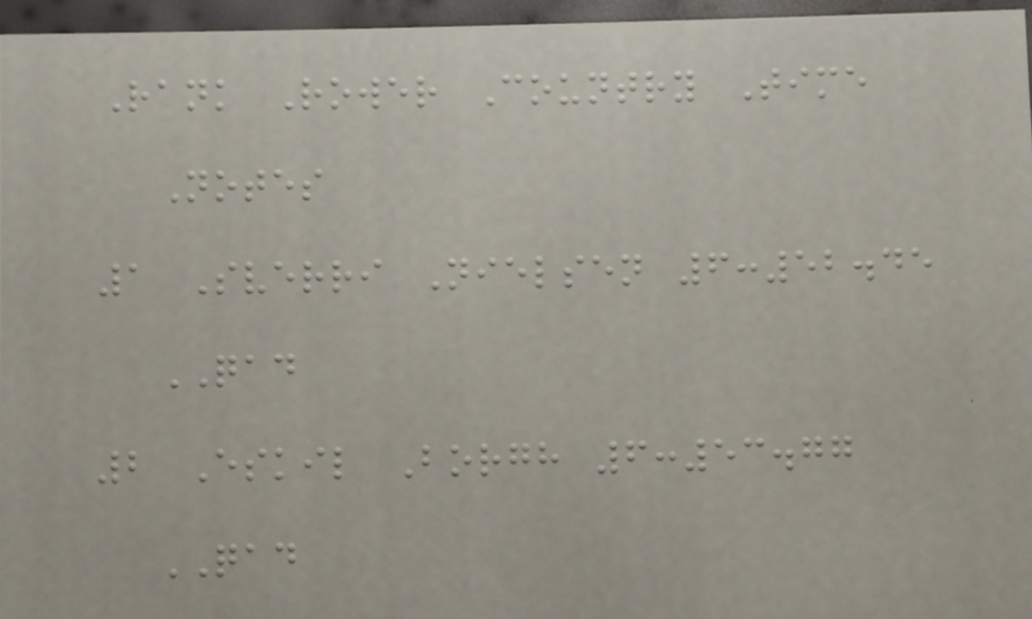Rank Rower Country Time
Notes
1 Sverri Nielsen 6:52.45
QAD
2 Eskil Borgh 6:53.77
QAD
